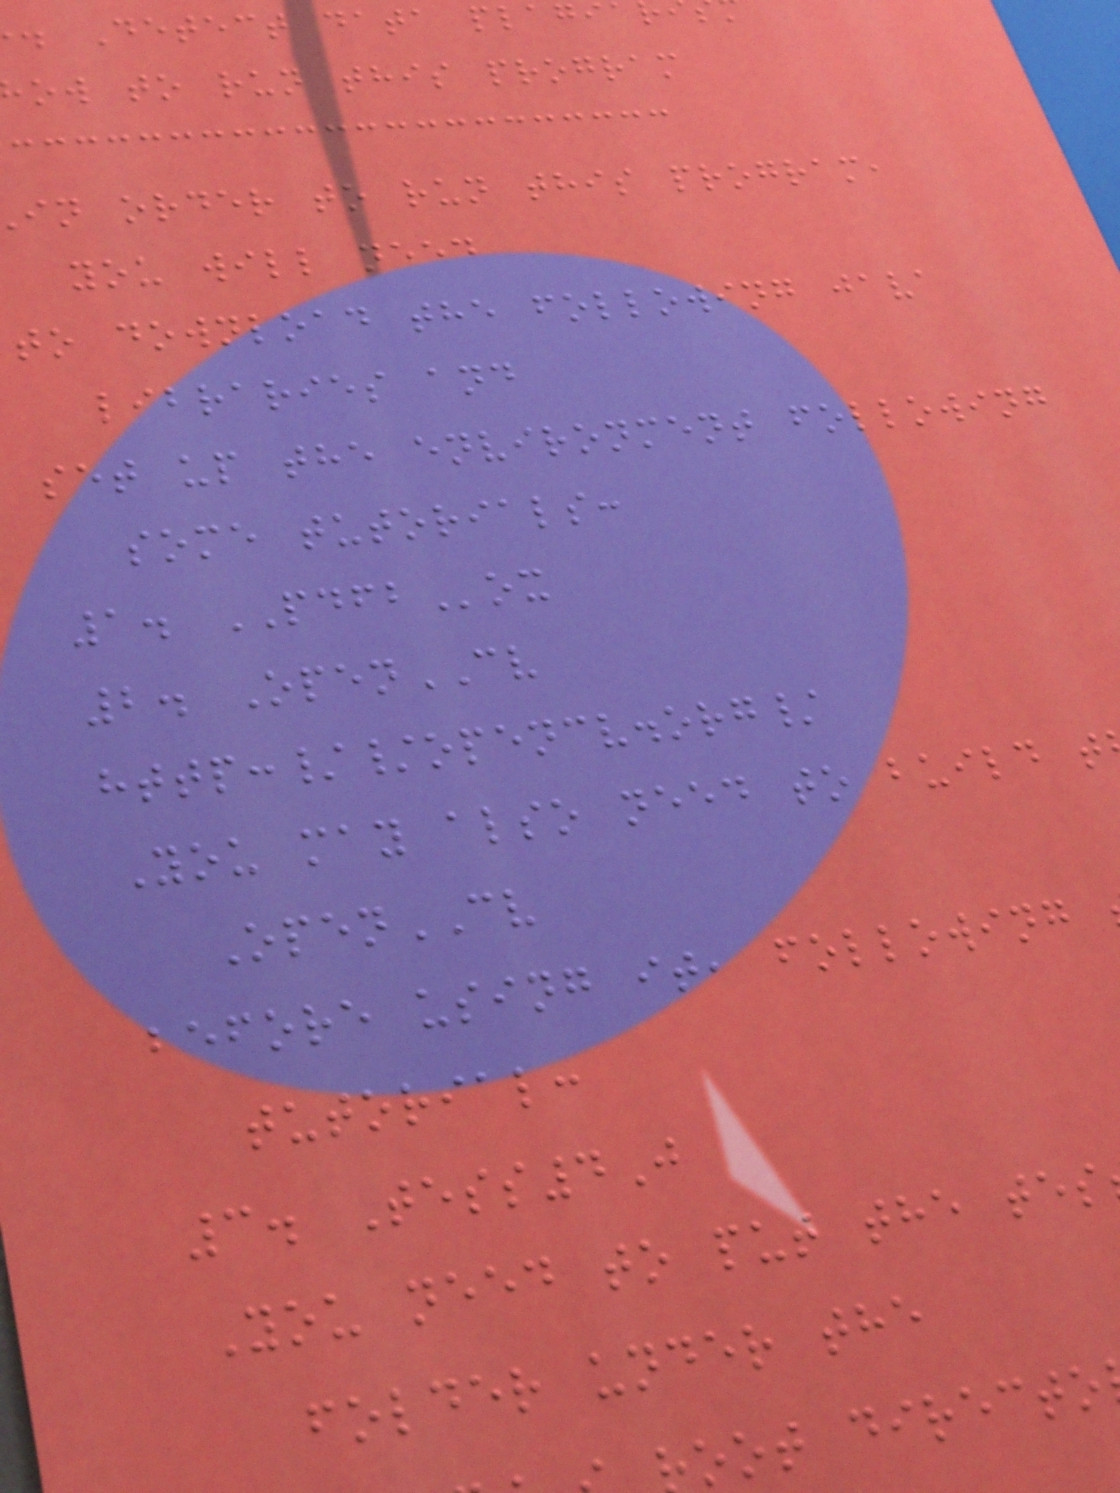. Detect data plagi
ow to run this program
in order to run this program,
you will need
to download the following java
libraries and
set up the environment following
some tutorials:
1. PDFBox
2. OpenCV
http://opencv.org/
You may also need to build t
OpenCV
before using it, following
tutorial:
3. Tess4J
You need to put the tes
folder under the
oot directo
